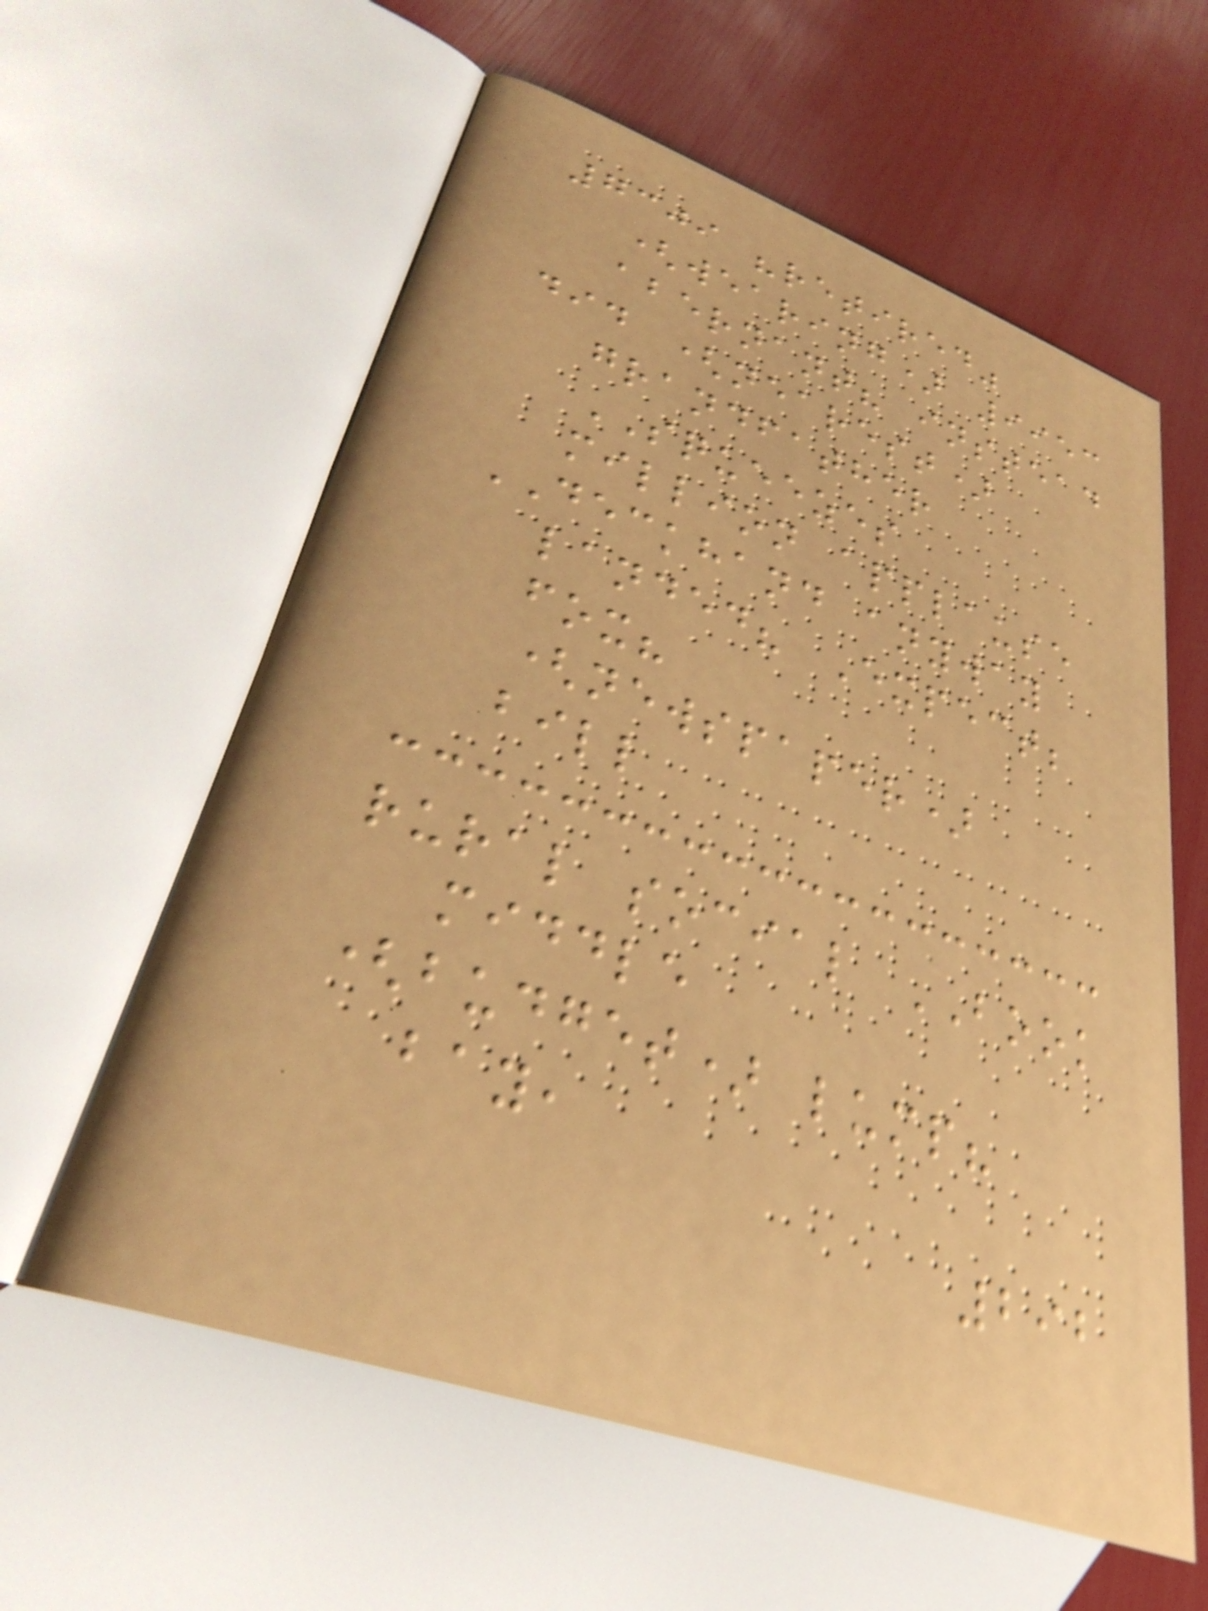7309 "retired"
(wearing) 9953
abernant? instead
did (nearest)
grandfather
SQUEEZES
million applause
DECKHAND anyway
landed? Expect;
fox?
(newspaper)
bill
rural social BOOK
middle
(budget) lump?
bay,
292
